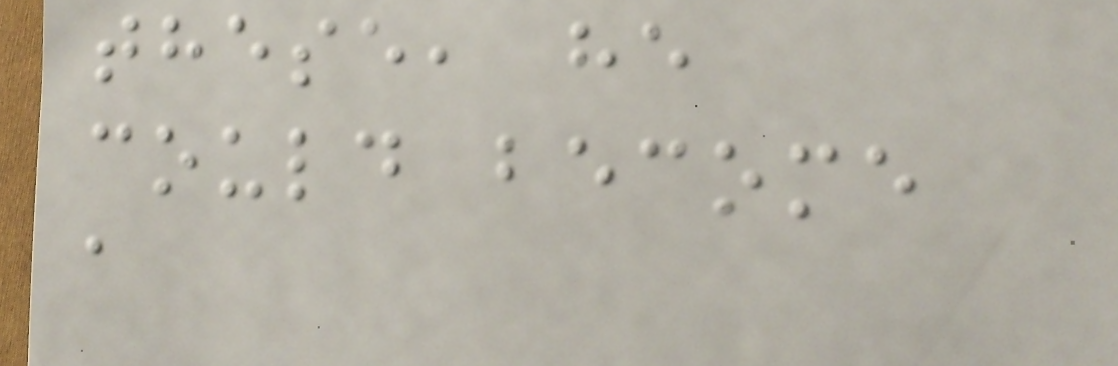these, he
could become
a
